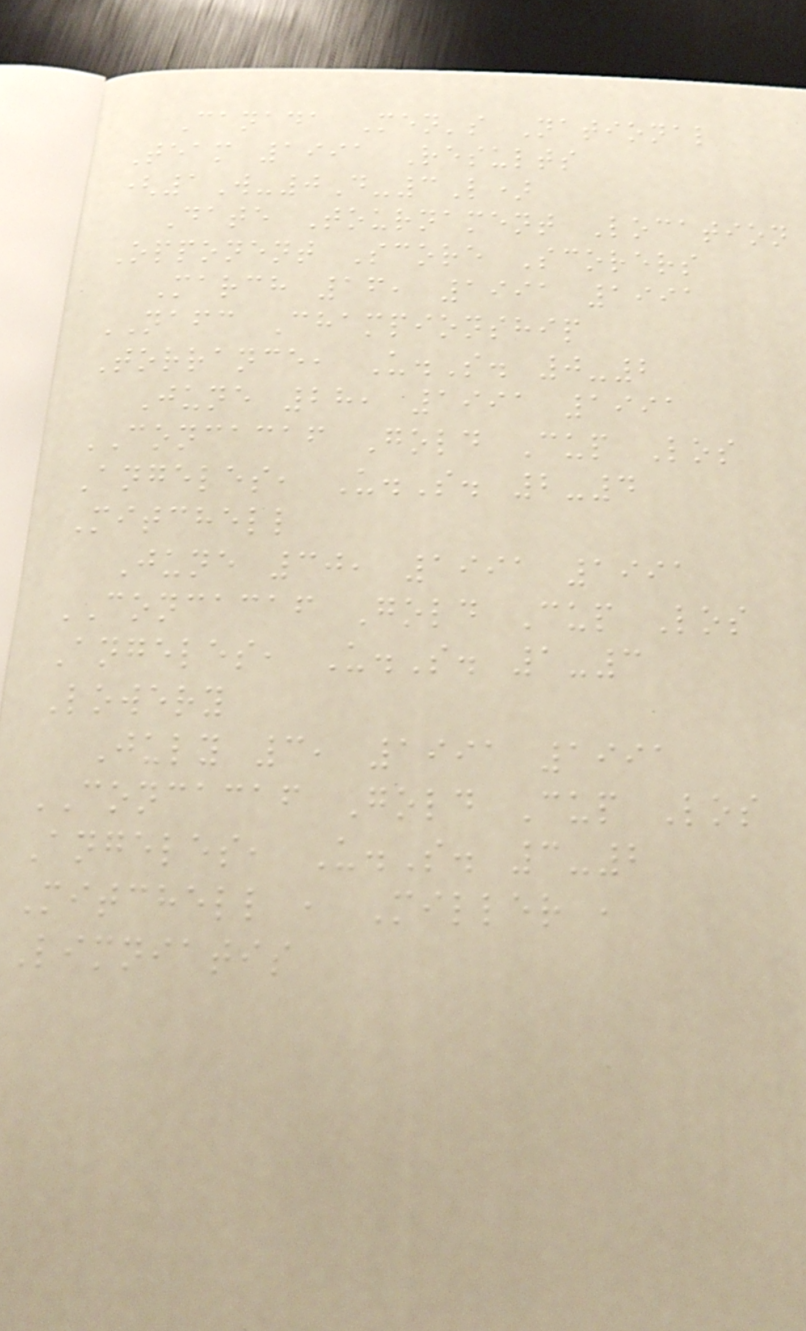Canada Men's National
Team 1991 Results
(1W-0D-3L)
Date Tournament Location
Opponent Score Scorers
March 16, 1991 1991
NAFC Championship
Torrance, U.S. 0-2
June 28, 1991 1991
CONCACAF Gold Cup Los
Angeles, U.S. 2-4
Mitchell
June 30, 1991 1991
CONCACAF Gold Cup Los
Angeles, U.S. 1-3
Lowery
July 3, 1991 1991
CONCACAF Gold Cup Los
Angeles, U.S. 3-2
Mitchell , Miller ,
Limniatis
